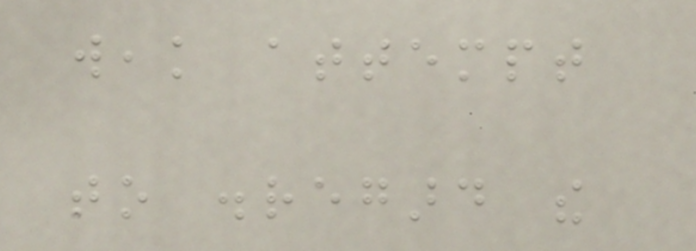weak attempt
to disregard the
